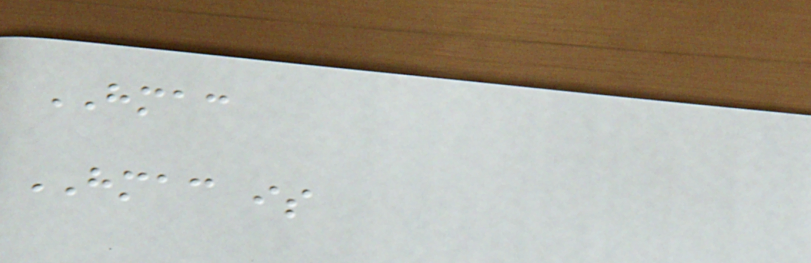HMAC
HMAC is
